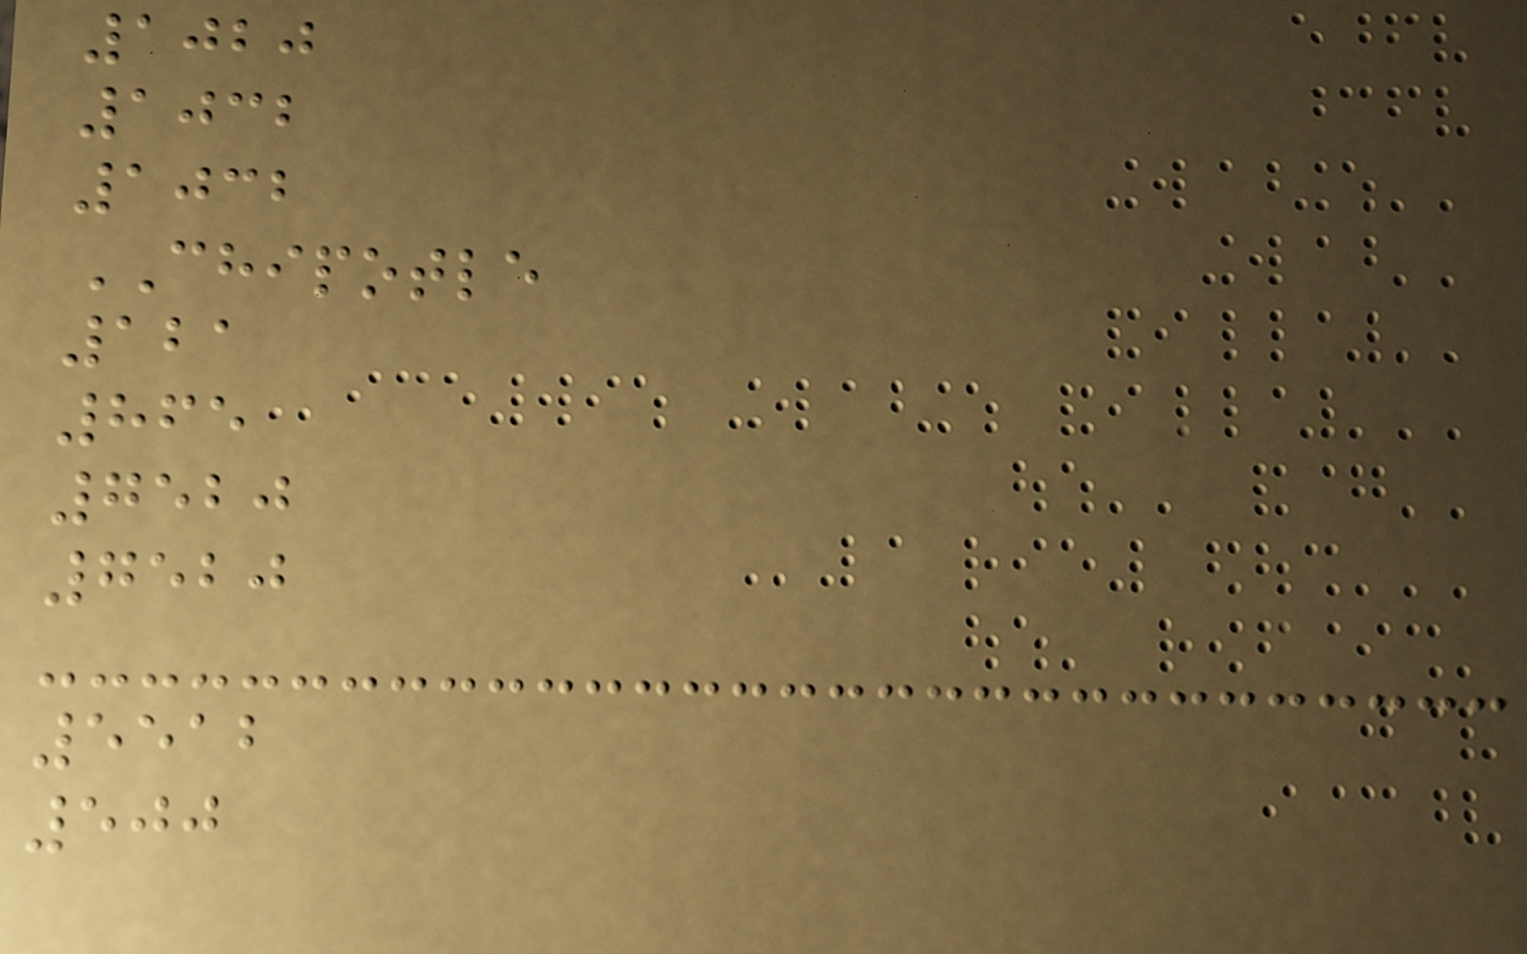1020
1032
1032
CHIPOTLE
121
865
7520
7520
5512
500
